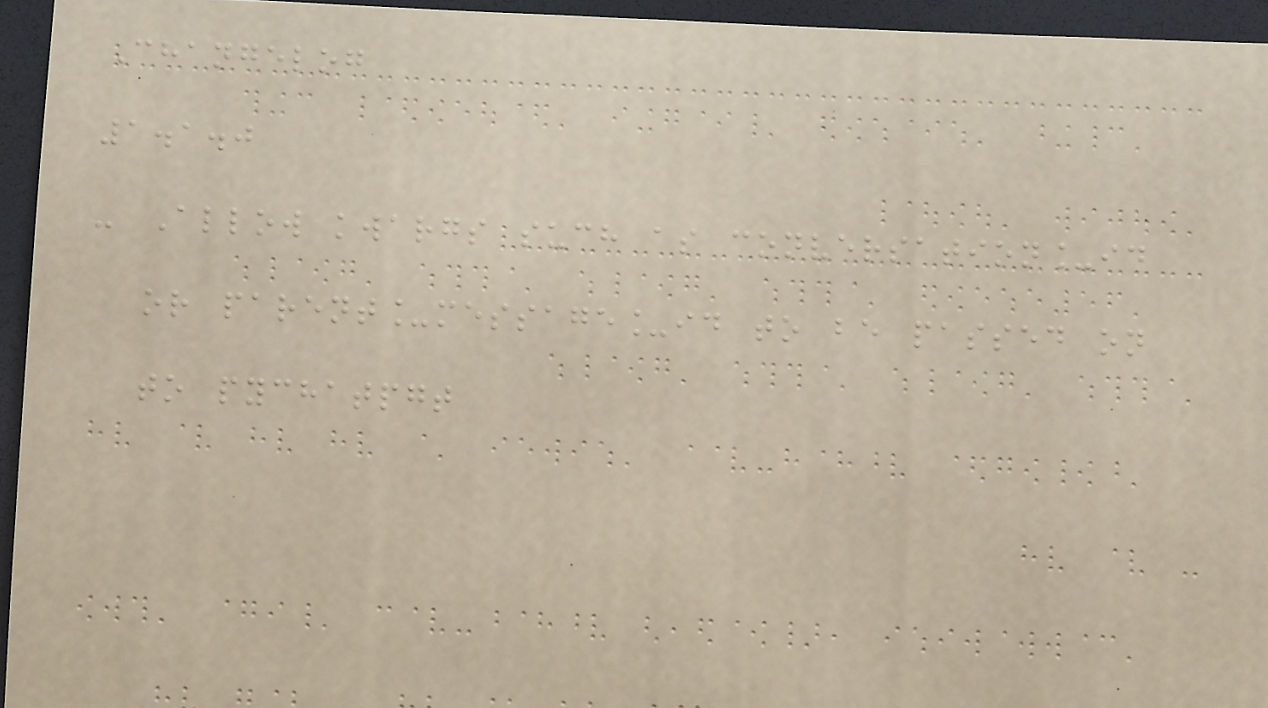Changelog
1.1.0
- Allow kwargs such as conversation_id
or parent_message_id to be passed on
to pychatpgt
